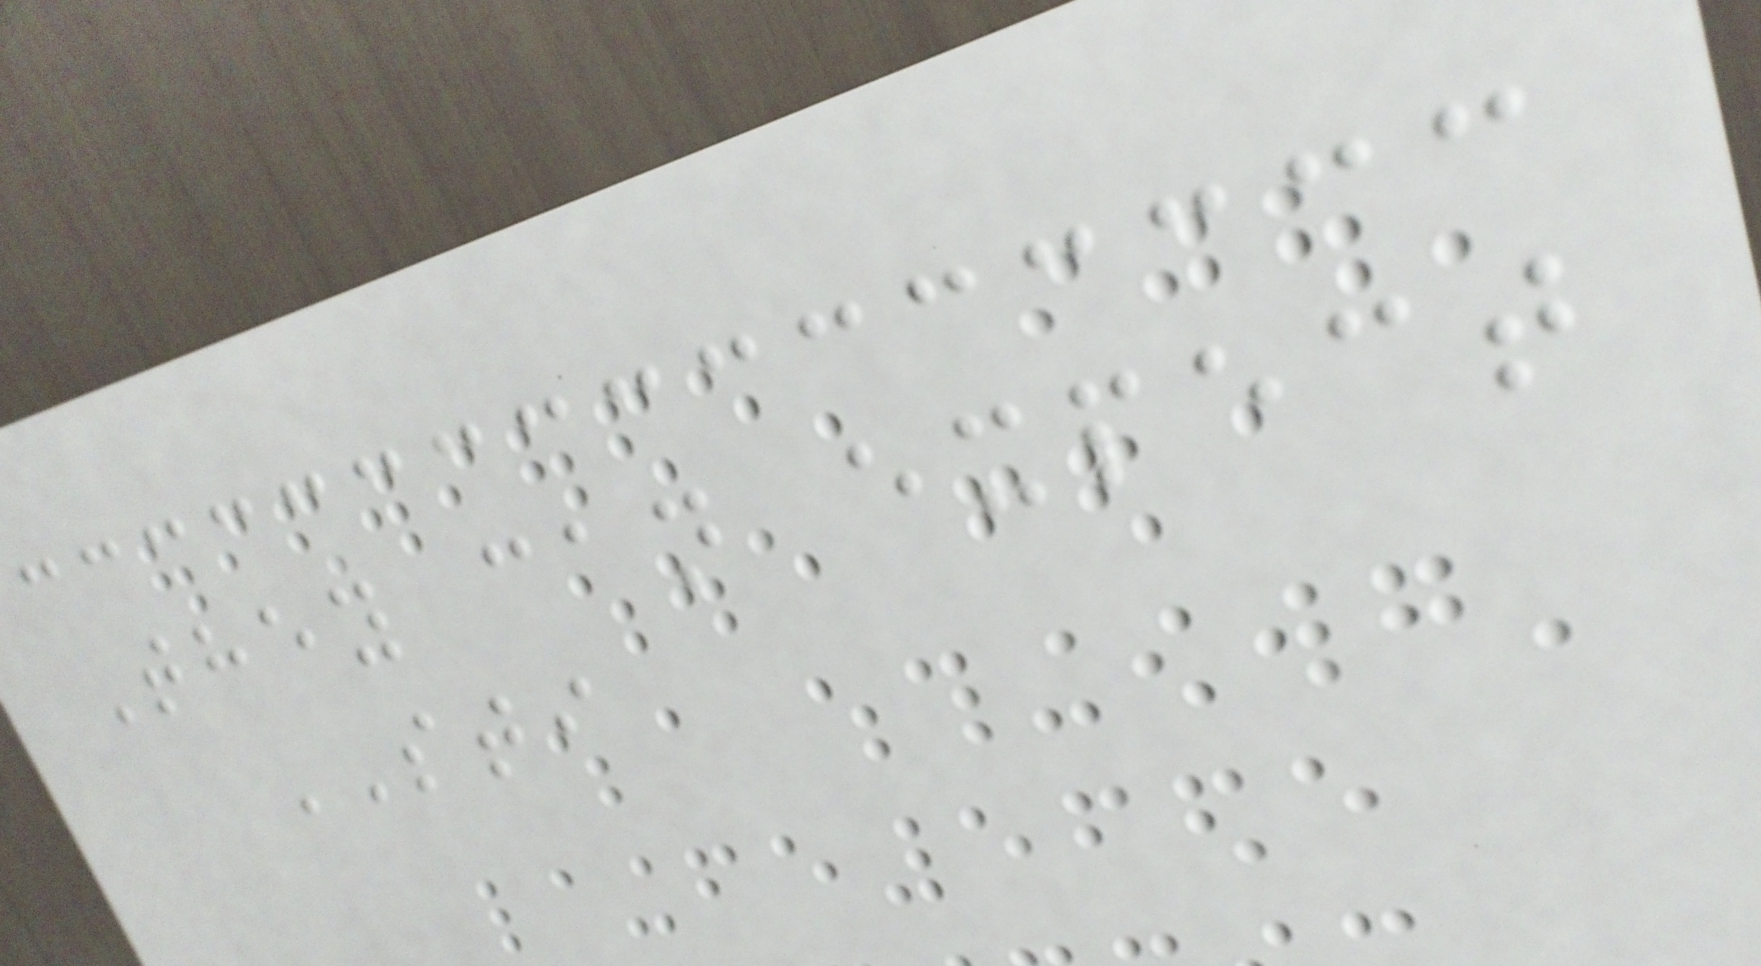They can expect
STI
